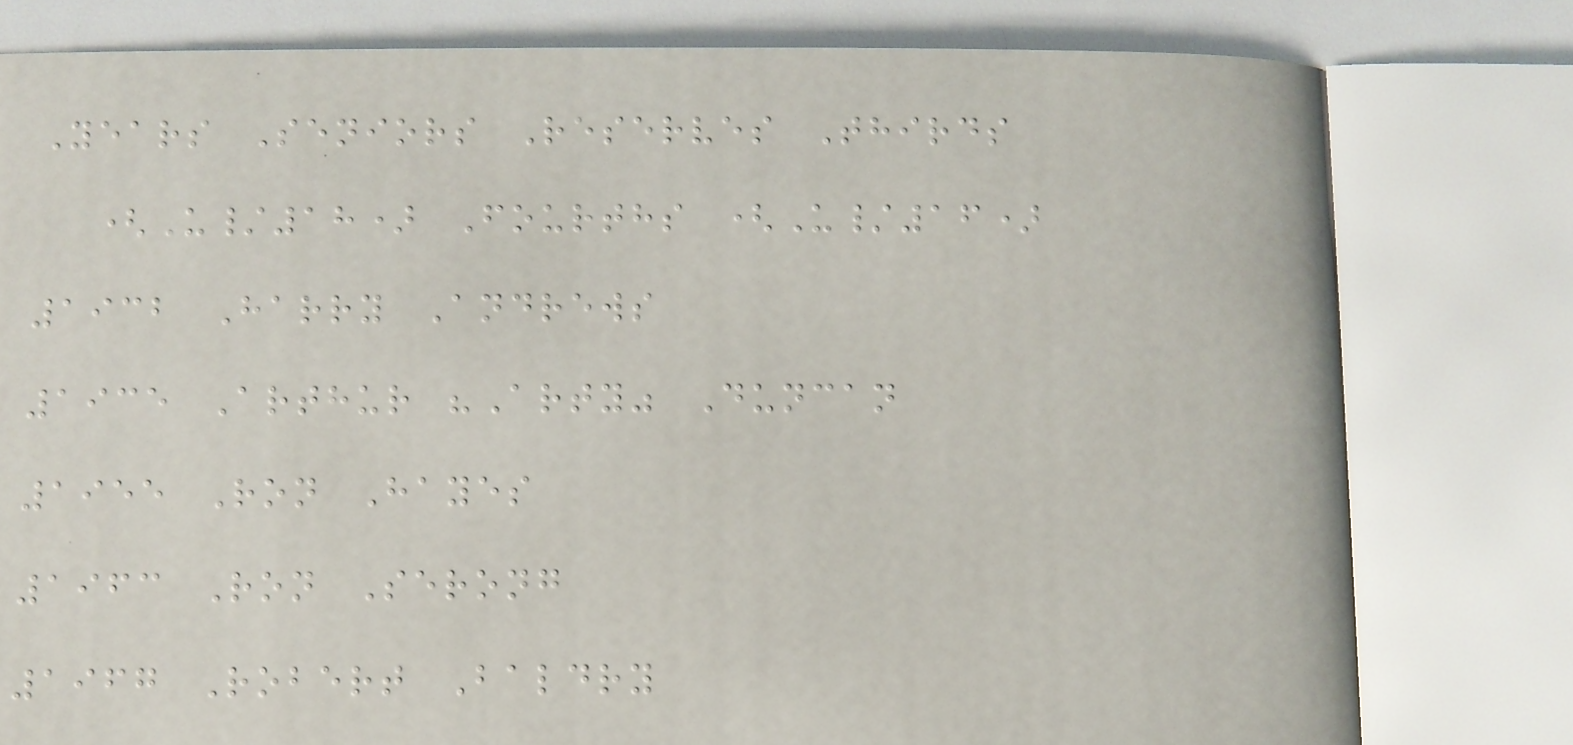Years Seniors Reserves Thirds
(U/18) Fourths (U/16)
1932 Harry Andrews
1935 Arthur "Arty" Duncan
1955 Ron Hayes
1963 Ron Serong
1967 Robert Baldry
